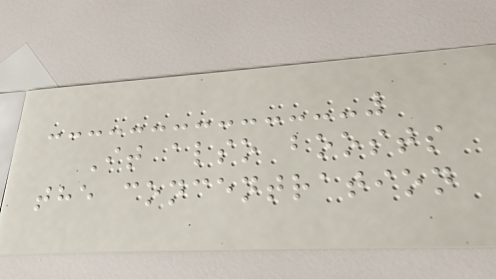It also boosts
the concentration
